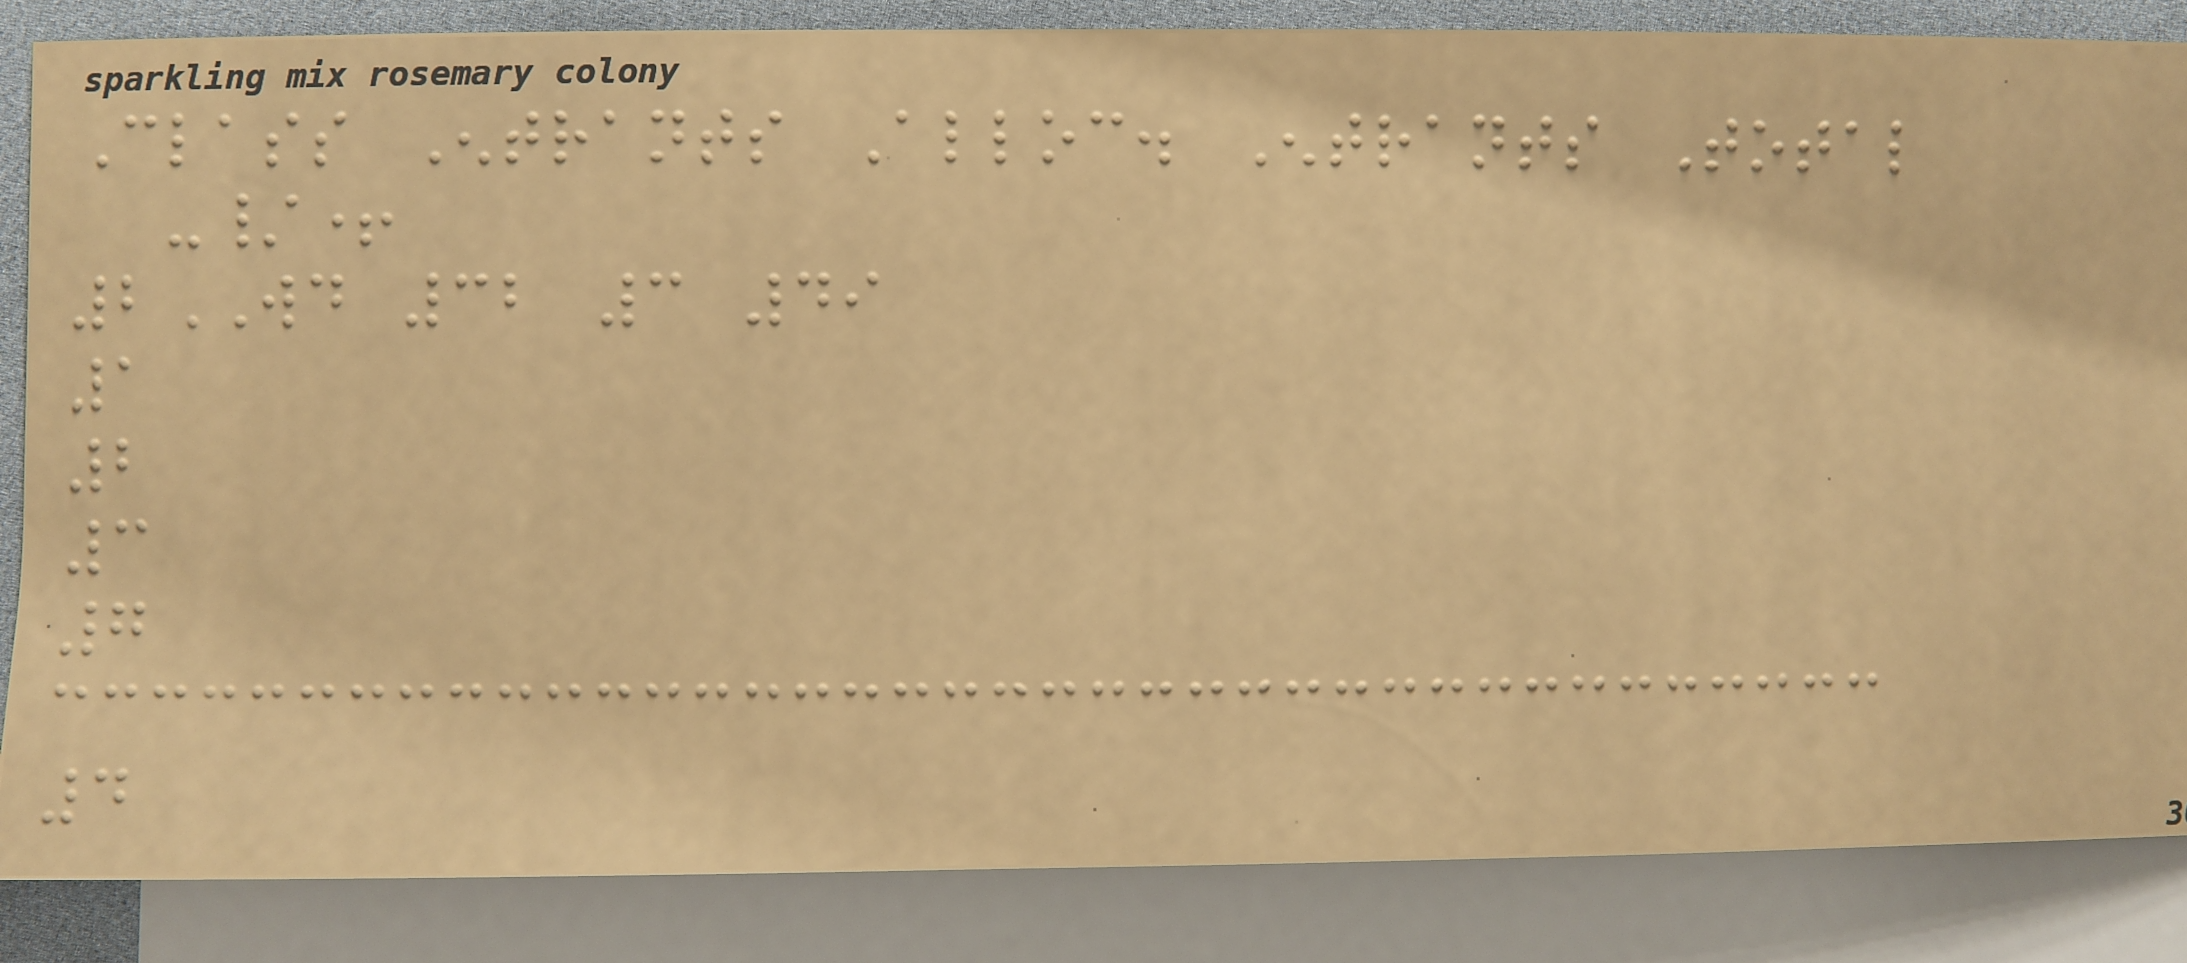Class Entrants Alloc. Entrants Total
-/+
2WD 32 3 49
1
2
3
7
4
